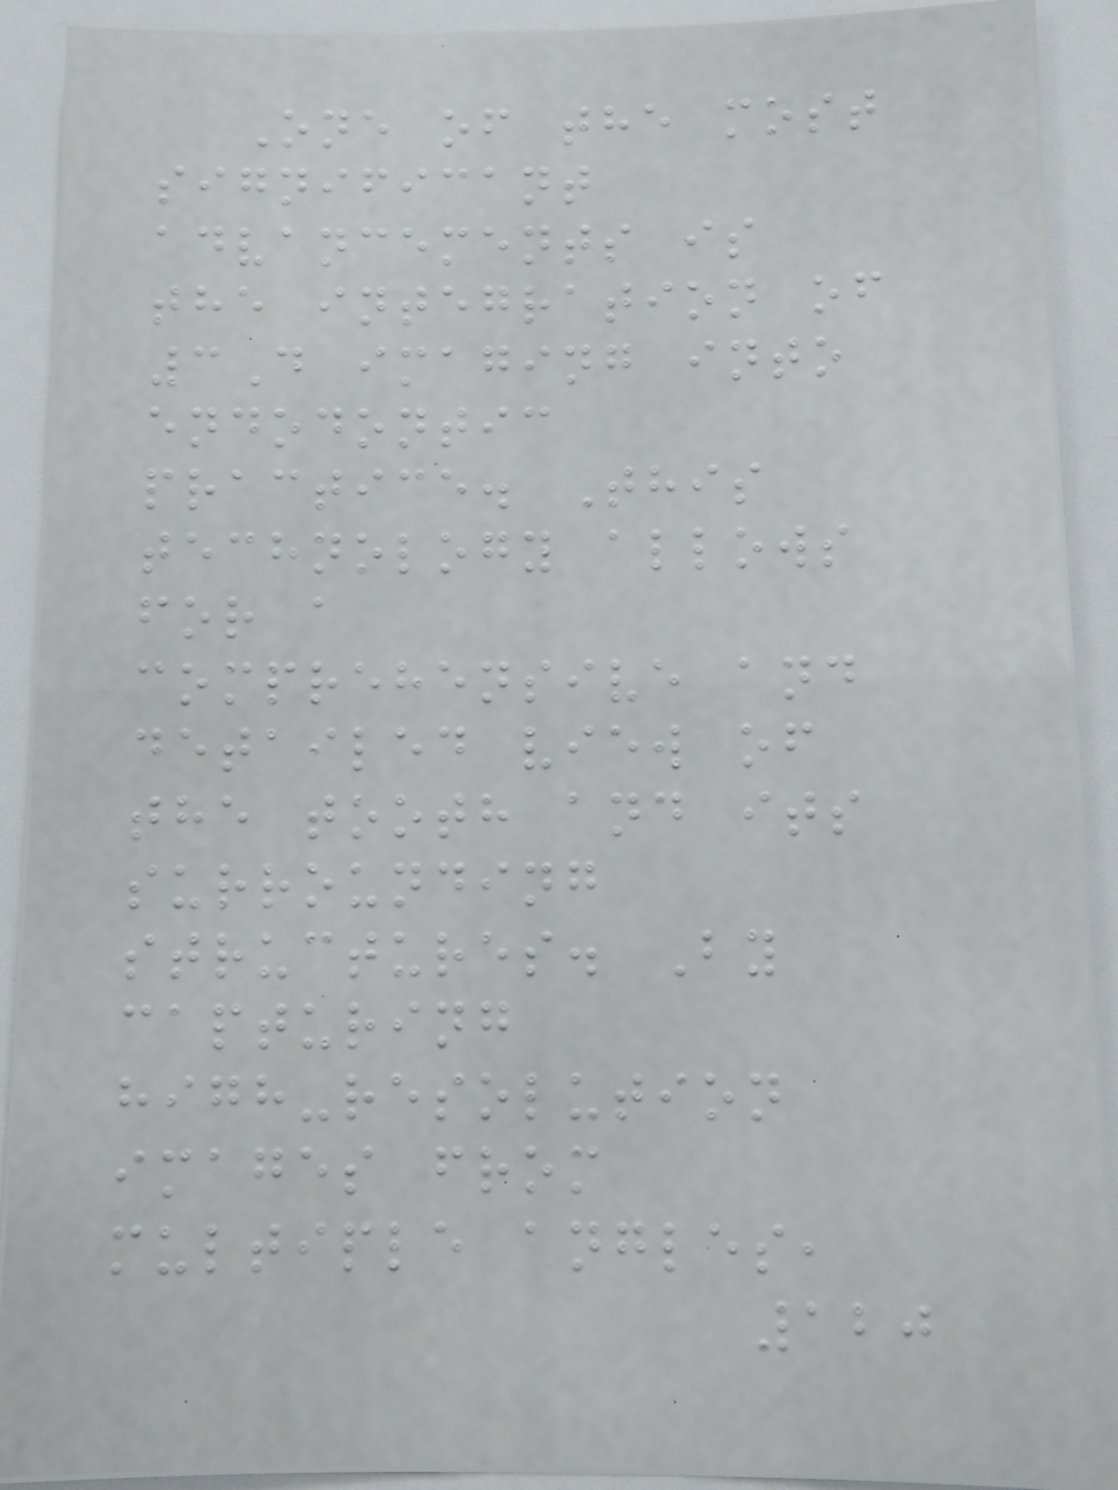One of the most
significant
advancements is
the integration of
3D imaging into
endodontic
practice. This
technology allows
for a
comprehensive and
detailed view of
the tooth and its
surrounding
structures. By
capturing
high-resolution
images from
multiple angles,
120
